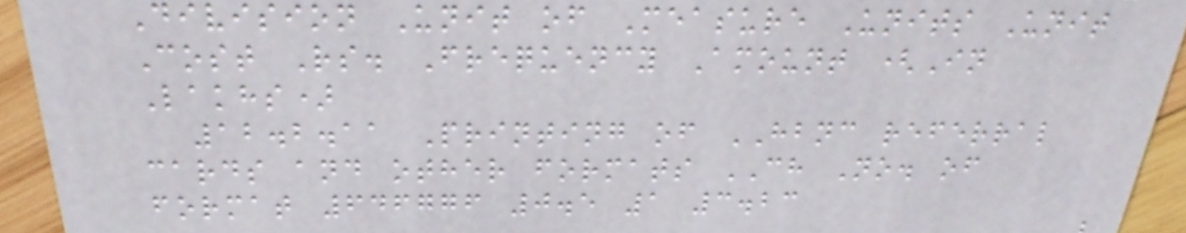Division Unit of Measure Units Unit
Cost Rs. Frequency Amount (In
Lakhs)
12.2.11 Printing of HBNC referral
cards and other formats CH No. of
format 646776 0.5 1 3.23
